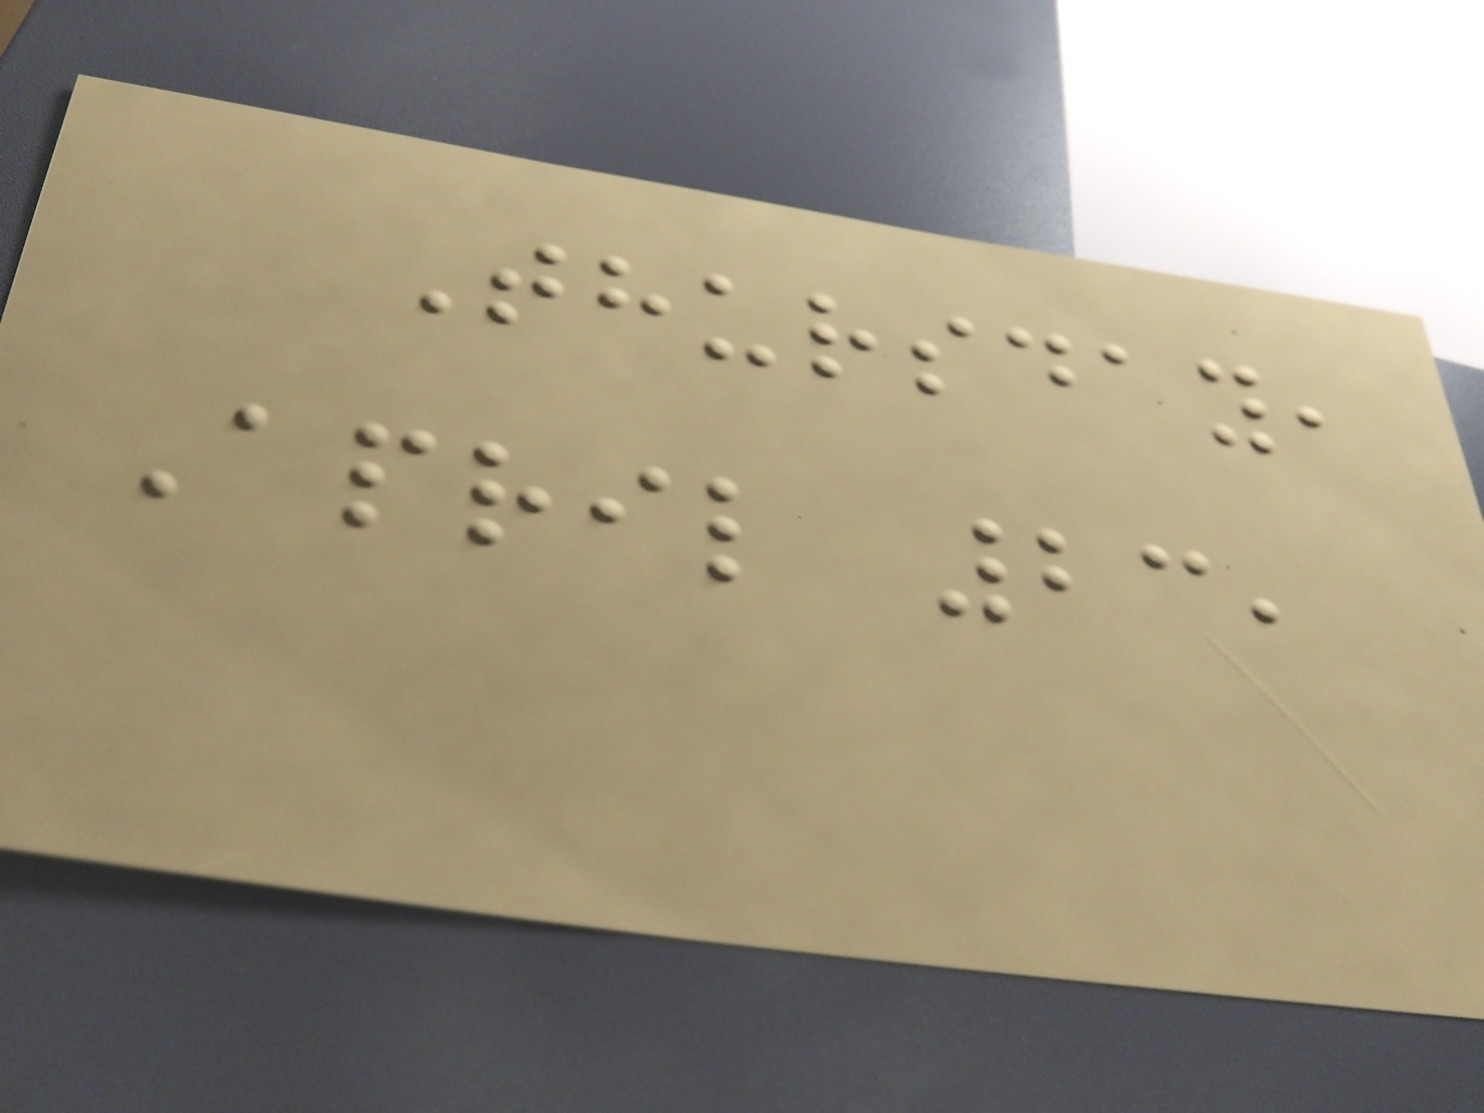Thursday,
April 23,
